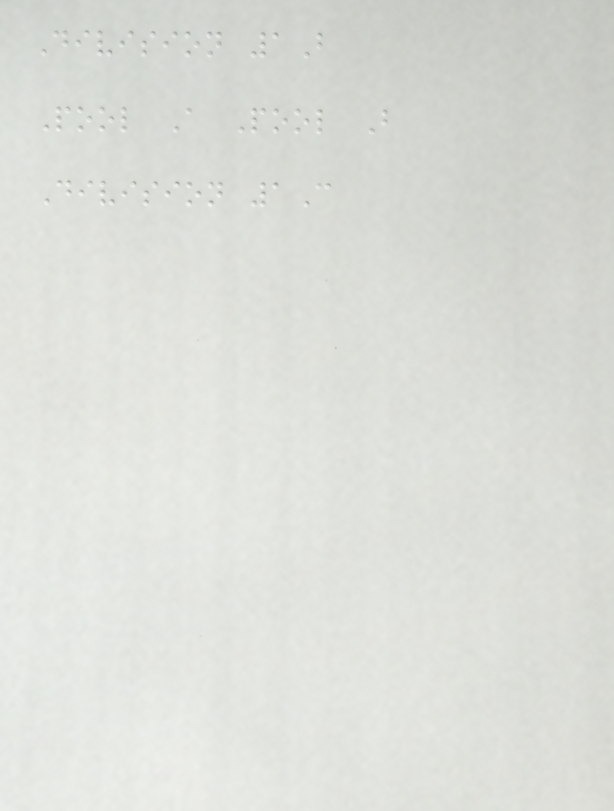Division 1B
Pool A Pool B
Division 1C
